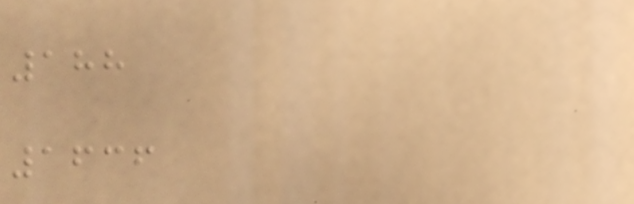188
1636
